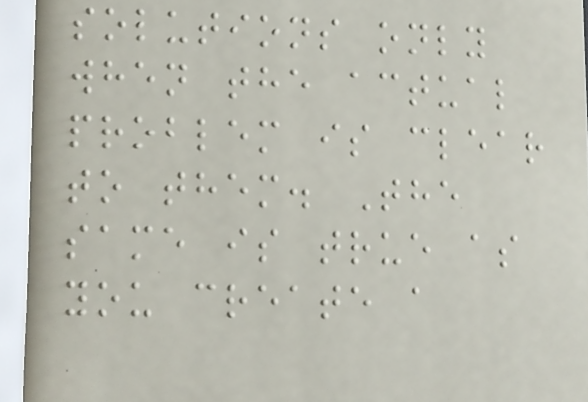solutions only
when the actual
problem is clear
to them. The
same is true as
you create a
